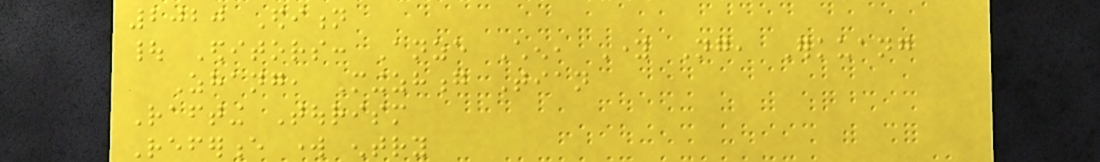2020 Edition
| Editors: Anze Chen, Young Ng, Erkuang
Zhang, Mingzhong Tian
Rafting Tourism
Reference work entry
